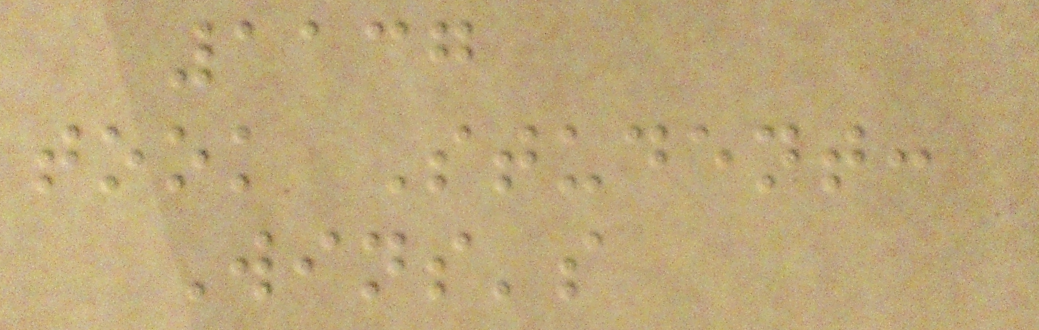1137
took Student:
Wins's
